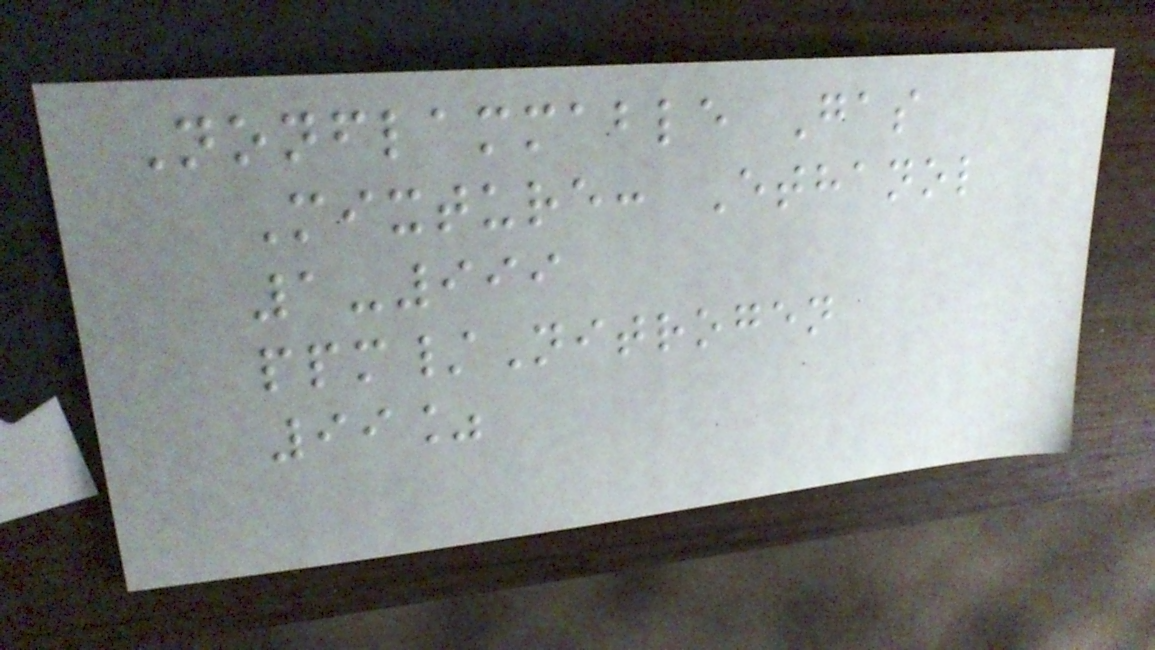Nonflammable Gas
Mixture: Ethanol
1-999
ppm/Nitrogen
99%
